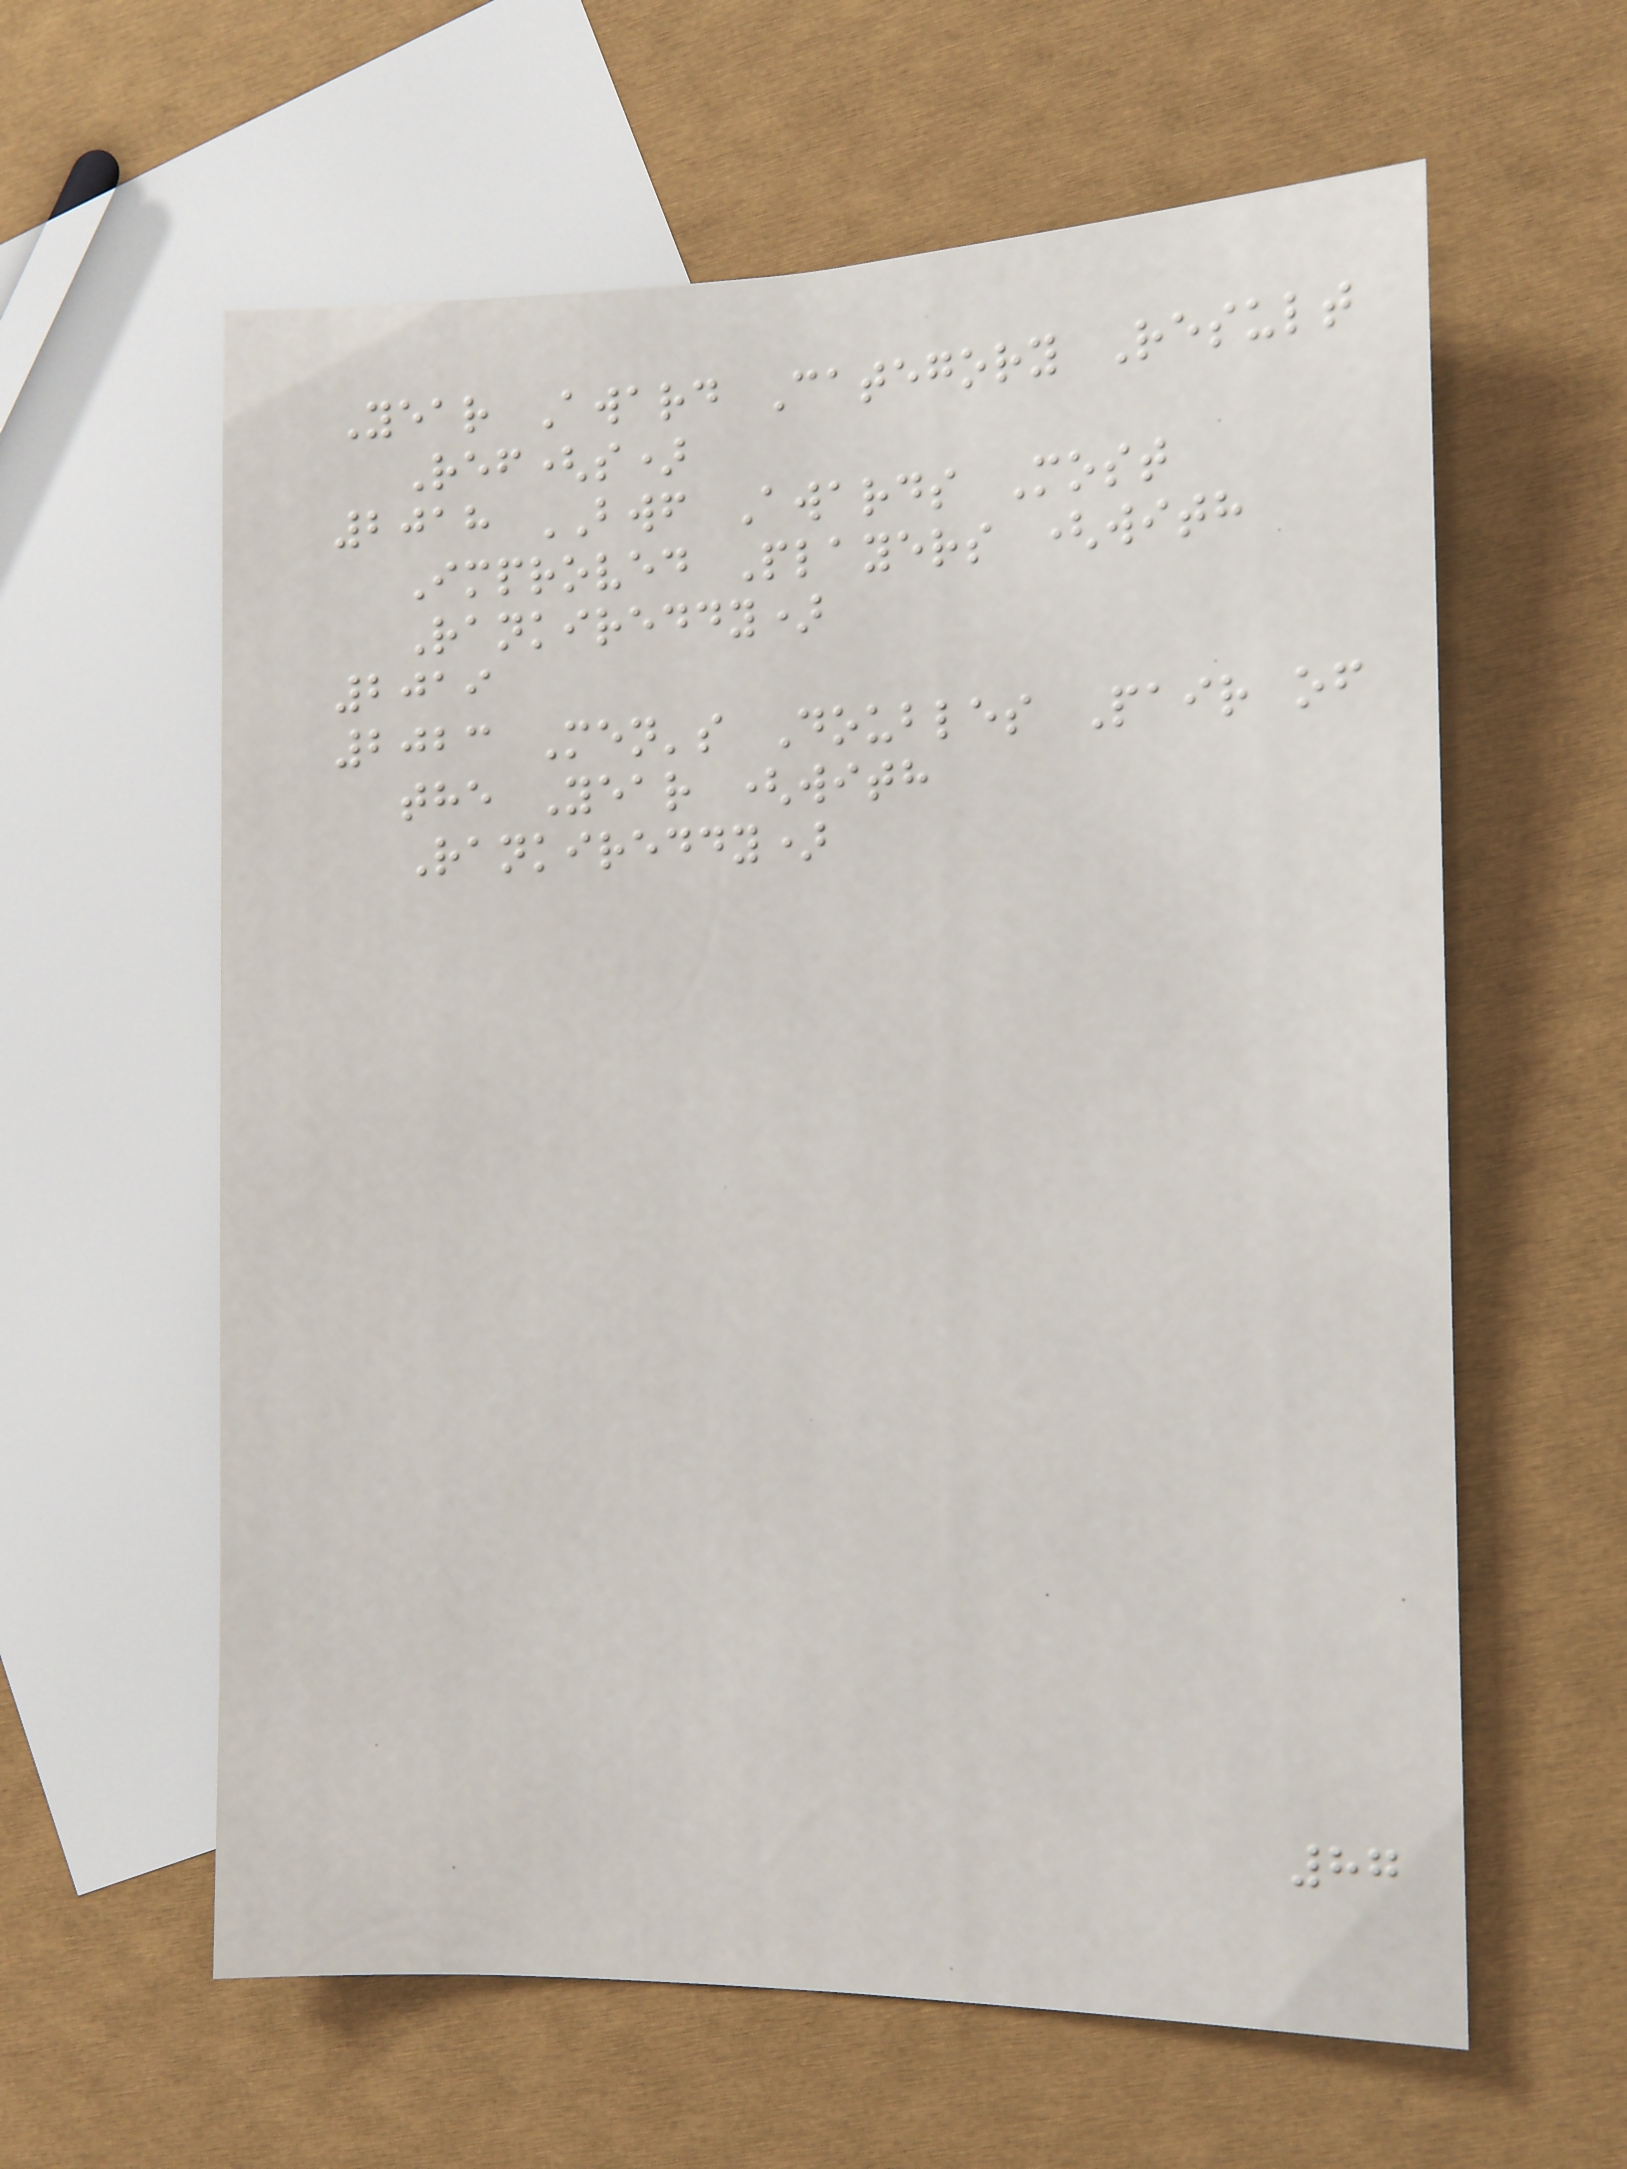Year Award Category Result
Ref(s)
2018 BWF Awards Most
Improved Players (with
Rankireddy)
2019
2023 Men's Doubles Pair of
the Year (with
Rankireddy)
87
